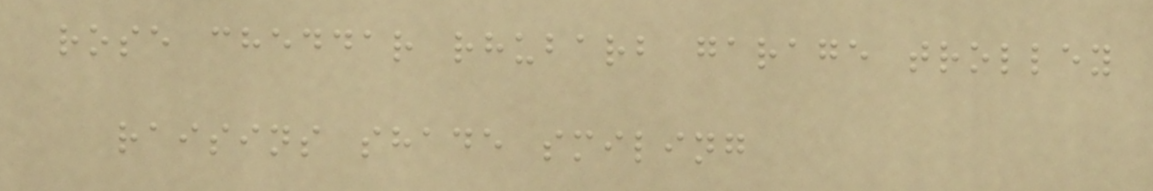rose cheddar rhubarb garage trolley
raisins shade smiling
